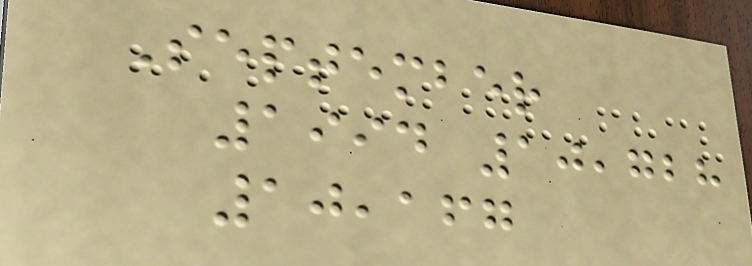September
1994 10,728
10,167
